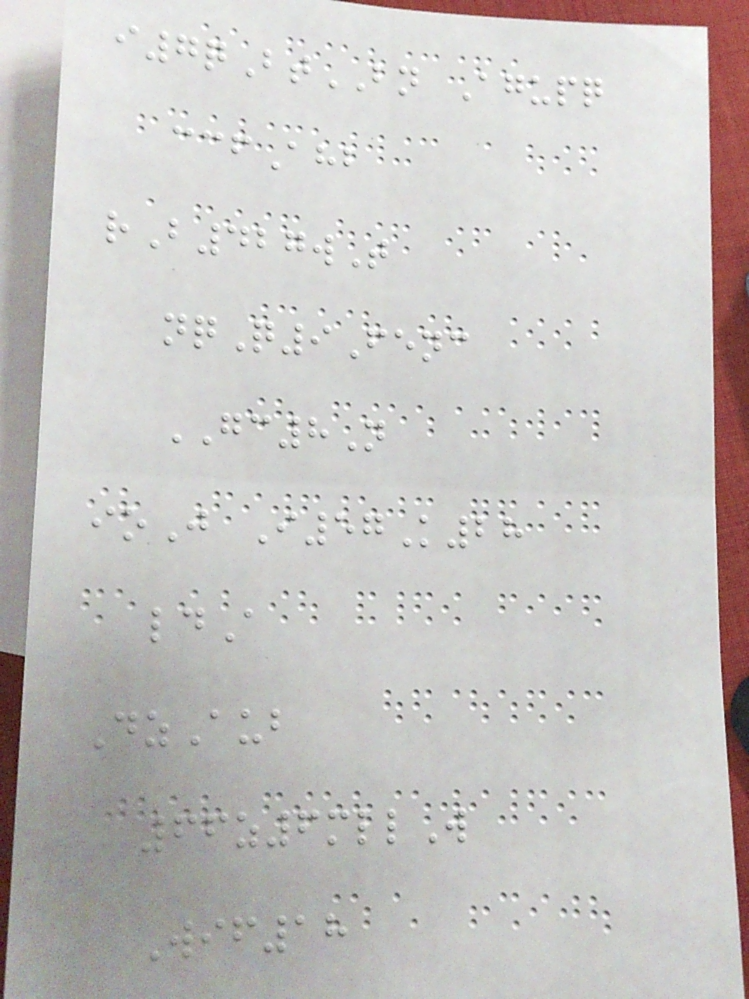i7qBtBN Agupq
ccfAhb
rB427wT
nqQ9Fenc
GC8N
ioJ I57K28
ldA
DzAub
66z6mllW
Wif18
